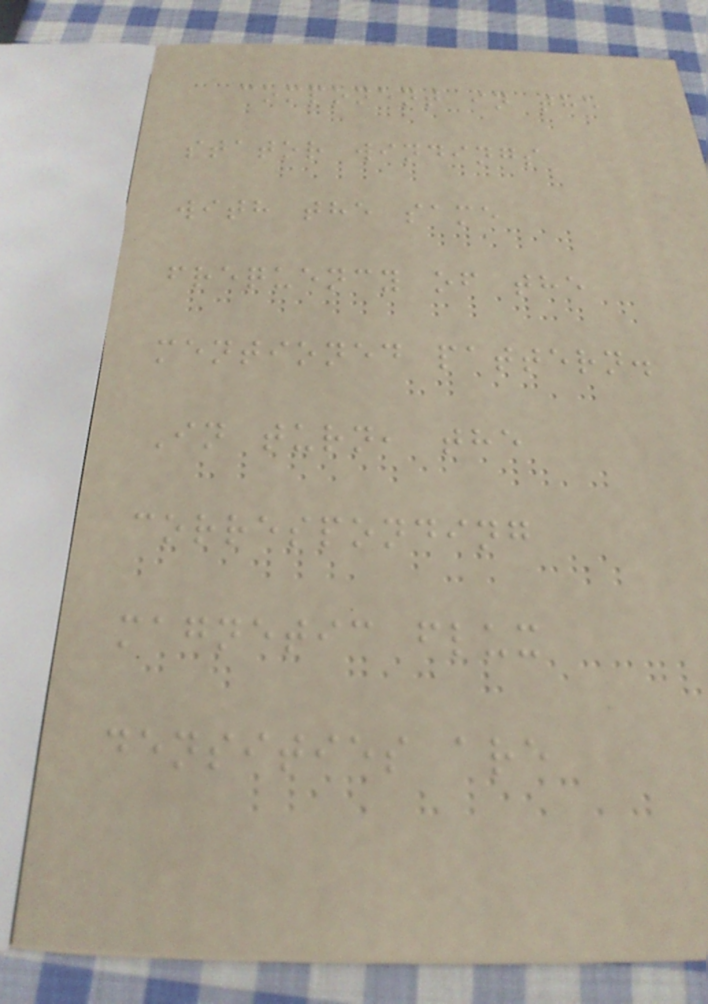component in the
stator windings
with the same
frequency of the
mentioned pattern.
In turn, the
corresponding
magnetic flux
densities are
